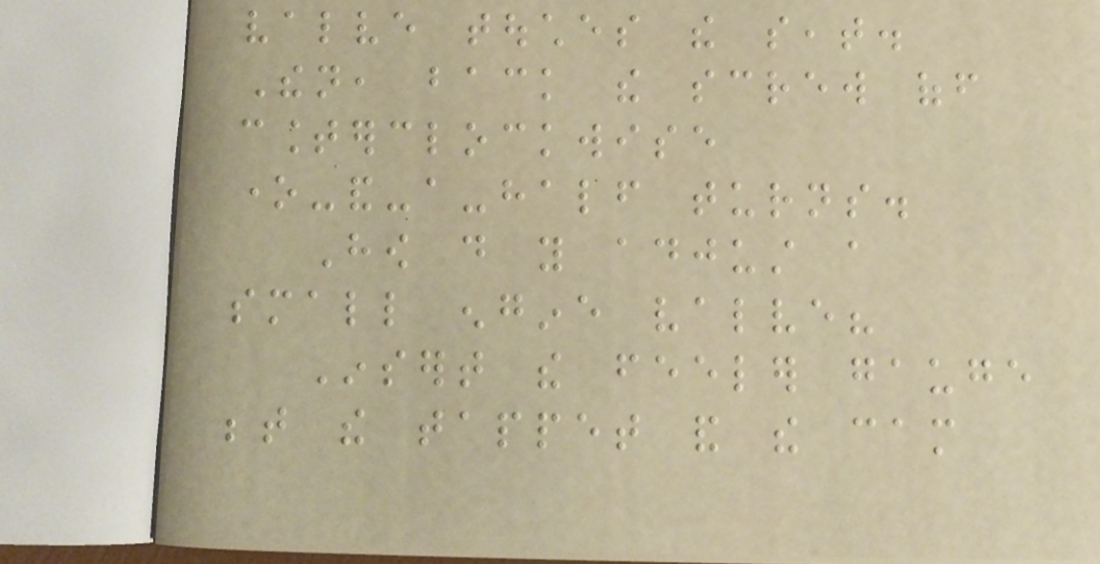valve touches the seat.
Then, back the screw off
counterclockwise
one-and-a-half turns.
How do you adjust a
small engine valve?
Insert the feeler gauge
between the tappet and the cam
